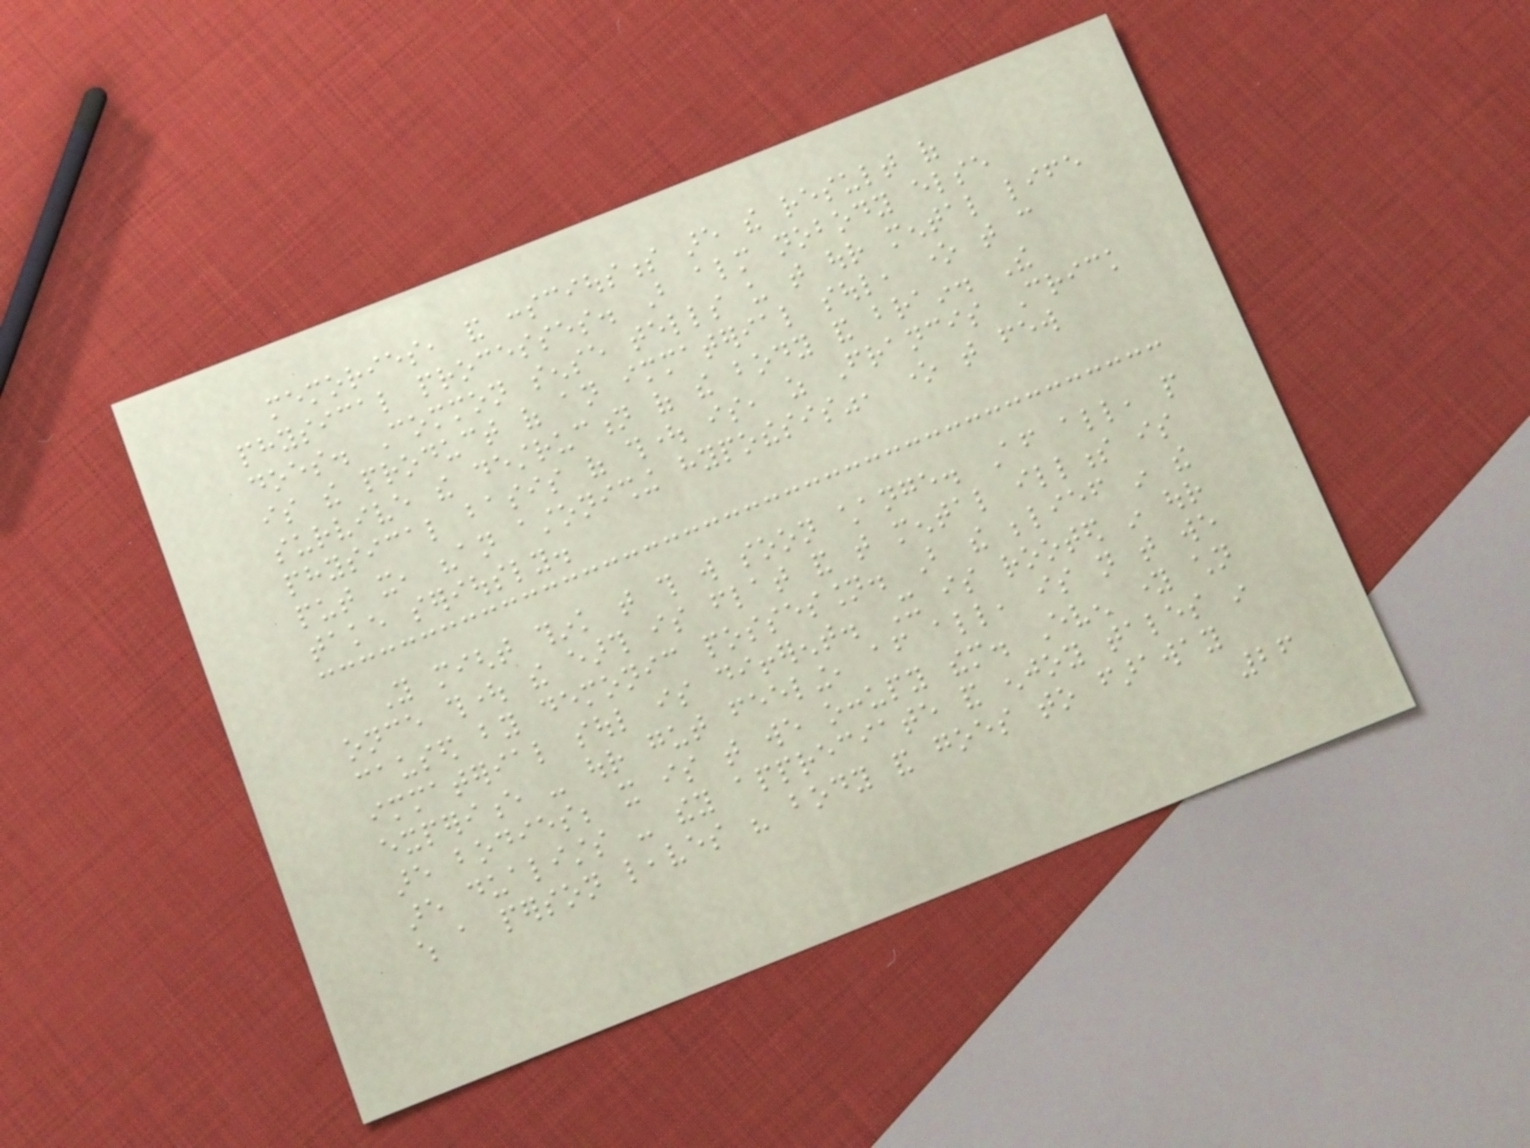memories, and consciousness are the result of
physical processes. But almost nobody else
does. Common sense tells us that our mental life
is the product of an immaterial soul, one that can
survive the destruction of the body and brain. The
physical basis of thought is, as Francis Crick
put it, "an astonishing hypothesis", one that few
take seriously.
You might think that this will soon change. After all, people
once thought the earth is flat and that mental illness is
caused by demonic possession. But the belief in the
immaterial soul is different. It is rooted in our
experience - our gut feeling, after all, is not that we
are bodies; it is that we occupy them. Even young children
are dualists - they appreciate and enjoy tales in
which a person leaves his body and goes to faraway
26
